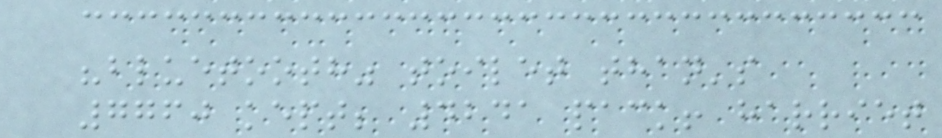"bluetooth" toilet than's
7760 kept; 4241 pack! harriet
